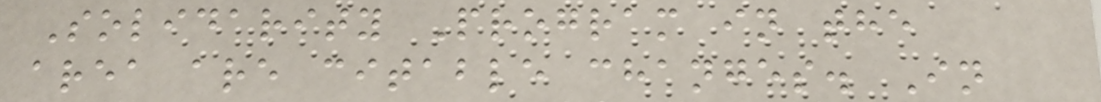Solidarity Program in the
area are citable changes. In
